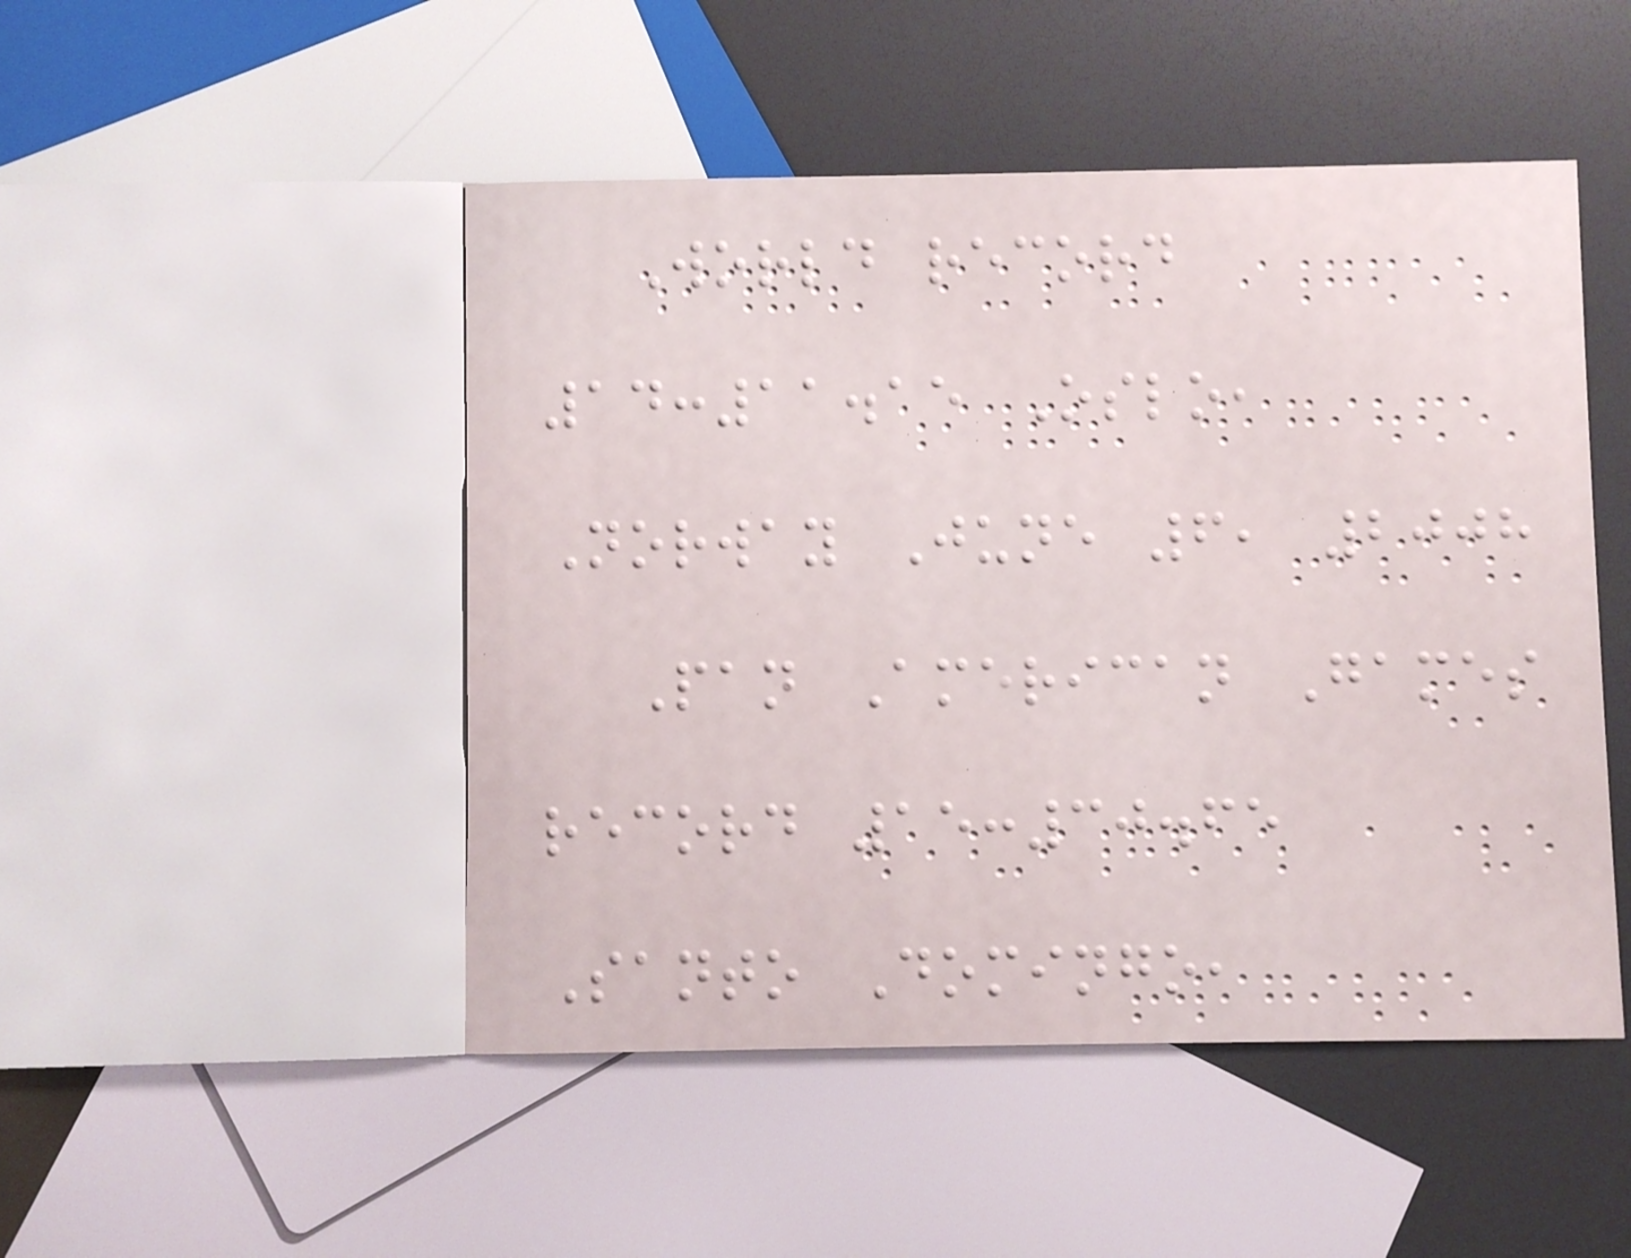World record
14:11.15 Oslo,
Norway June 6, 2008
Pan American Games
record 15:30.65
Santo Domingo,
